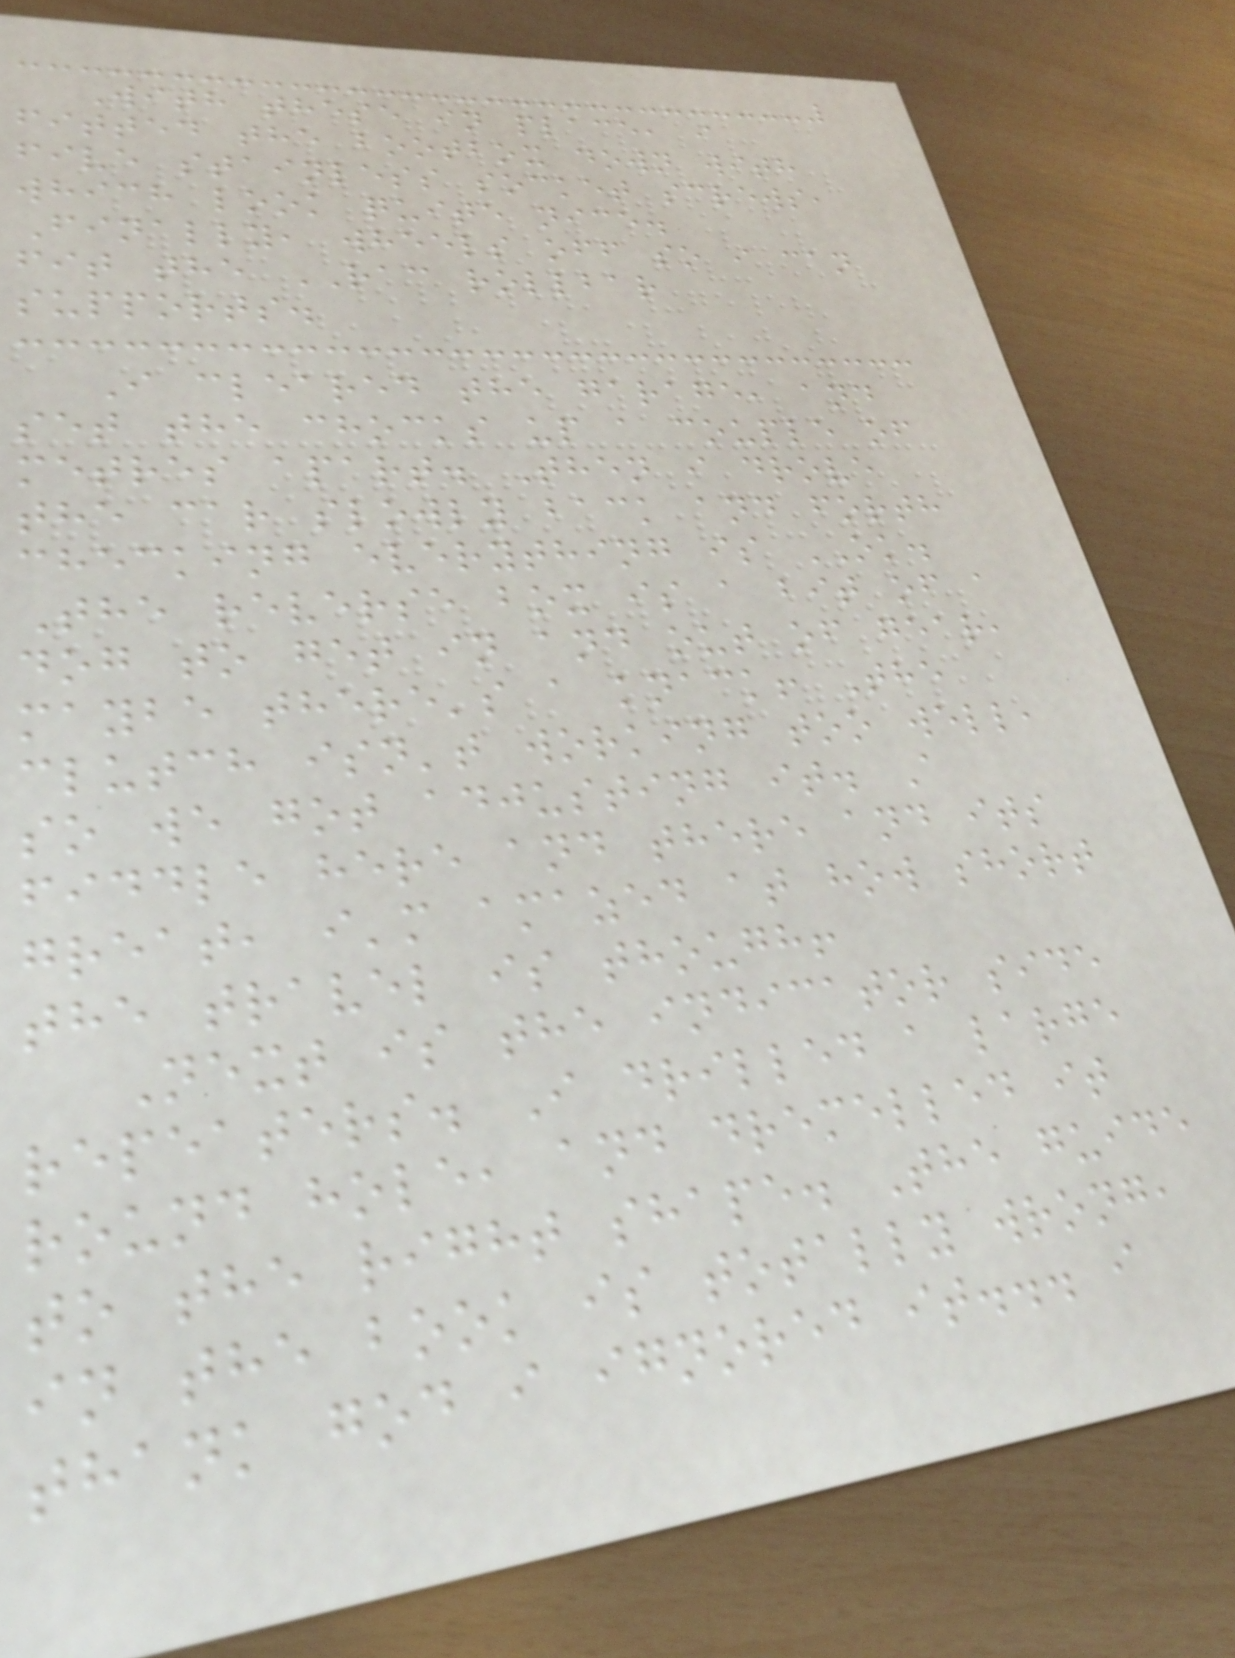With these in place, i
fitted the bootbox down with
five stainless socket screws,
which look quite nice.
Finally, wheels off so i can
fit the RAC rollbar
supports.
I cleared the garage, and
set the chocks up a couple of
metres apart. Then i drove
the car slowly back and forth
checking everything is OK.
The reverse box is a bit of a
dog to get in and out of gear,
maybe there's a knack! The
clutch isn't working too well,
so we got adjusting it. A
fiddle here and there and its
great, i'm amazed at how short
the travel is though!
Next is the indicator side
repeaters. I drilled a large
round hole, and dremelled it
to the right shape. The guide
in the book is totally wrong,
thank god i ignored it... i
